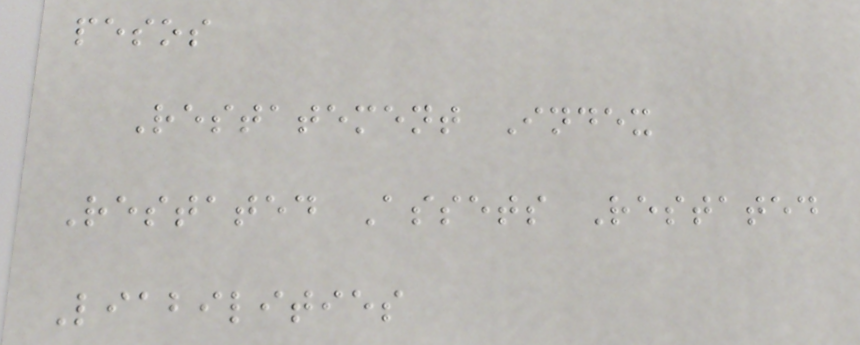pesos
Restatement Index
Restated Assets Restated
Liabilities
